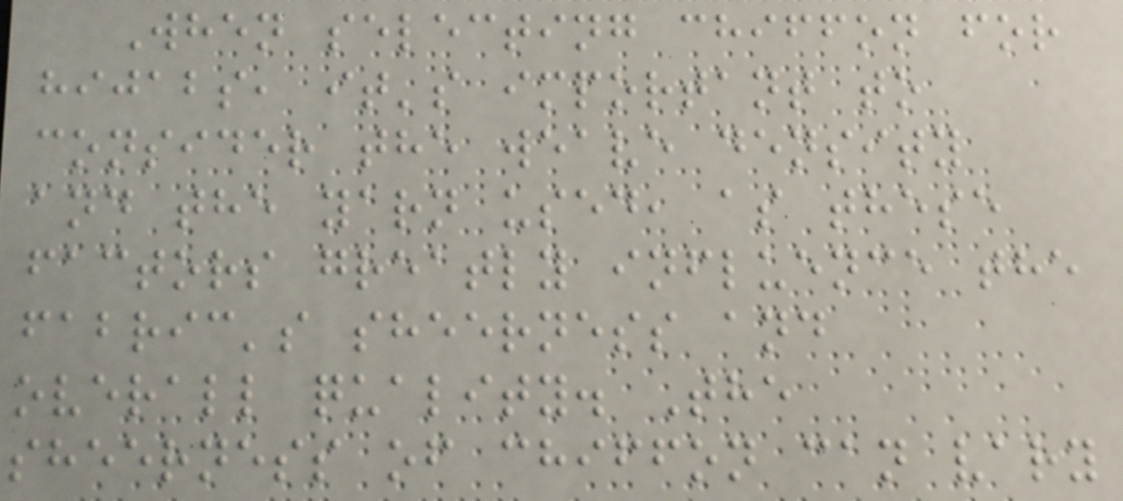When selecting chiffon for
hijabs, it's important to
consider the weave density
and the yarn used, as these
factors greatly influence the
fabric's sheerness and
overall quality. The
sheerness of chiffon can vary
